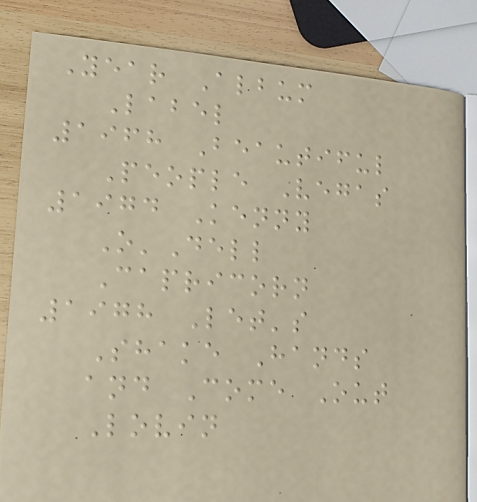Year Album
Label
1968 Beautiful
People Vegas
1974 Kenny
O'Dell
Capricorn
1978 Let's
Shake Hands
and Come Out
Lovin
